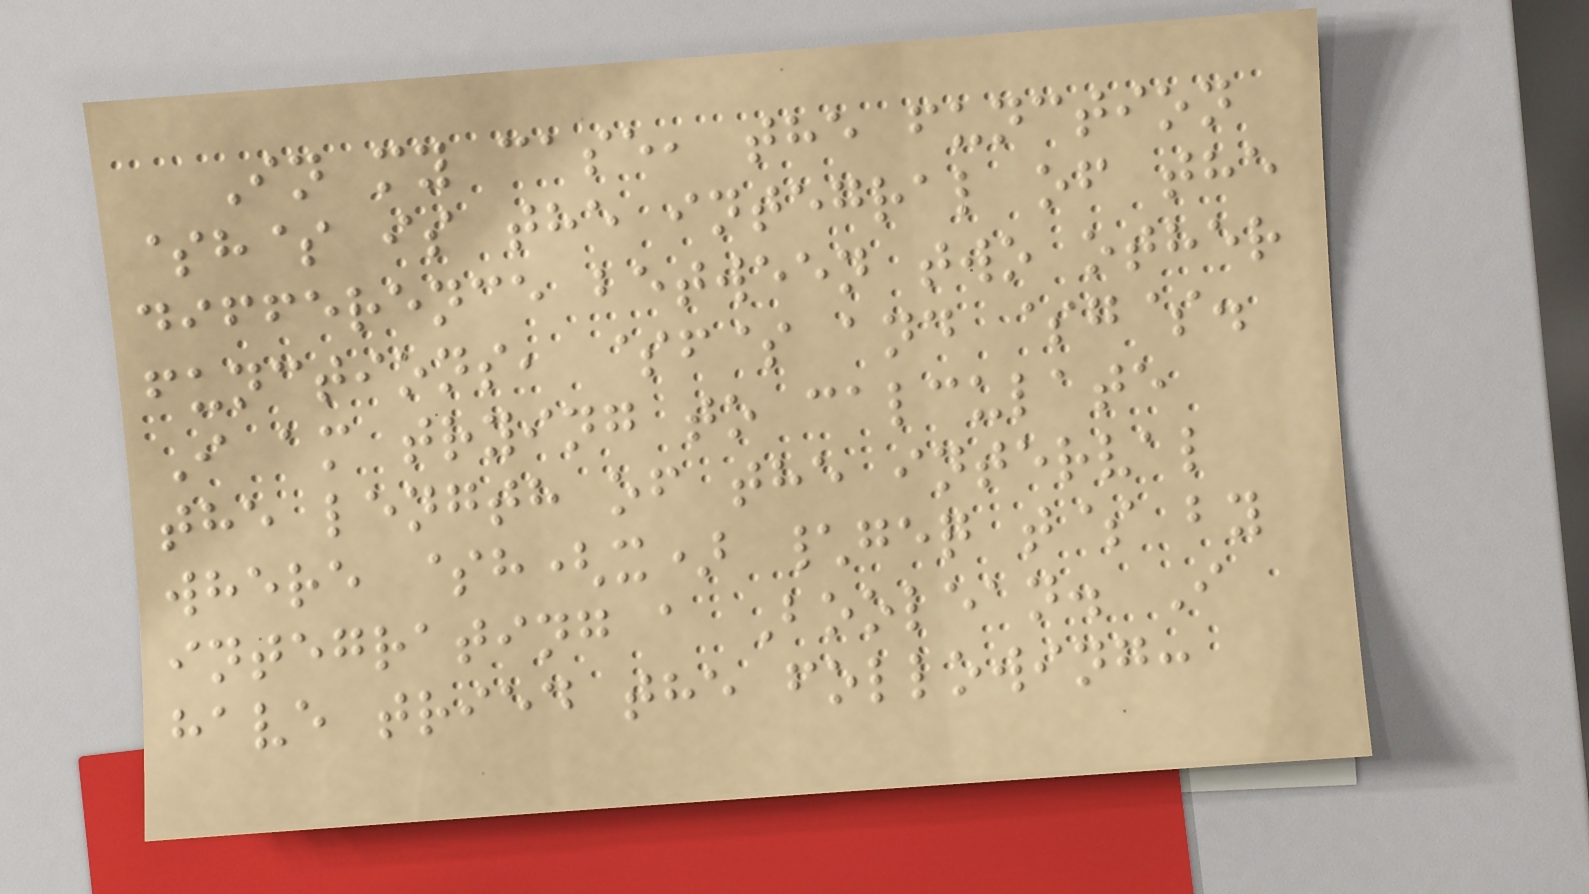In my case, the function
$h$ is the integral of the
difference between two other
functions, $f$ and $g$.
I am trying to calculate
the length of the interval
where $h(x) \geq t$ by
integrating a Boolean. I
have tried the following:
